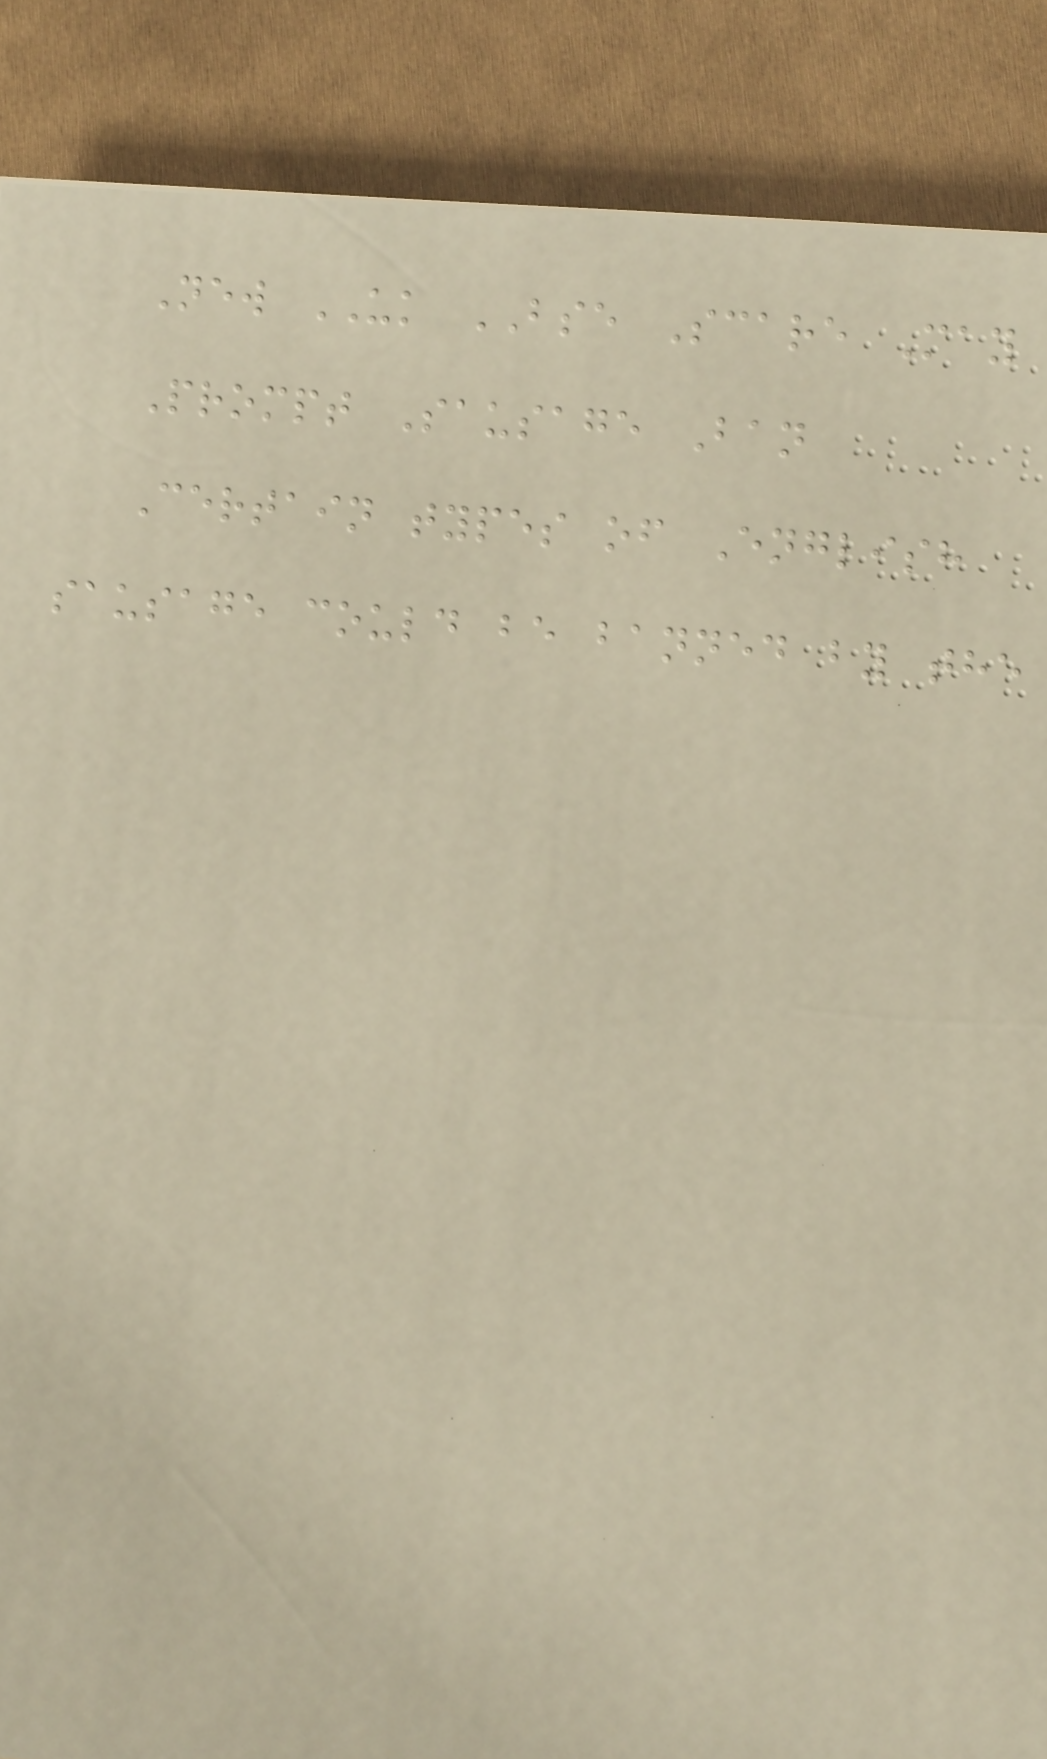New UK BSE Scare May
Prompt Sausage Ban
Certain types of English
sausage could be banned by the
